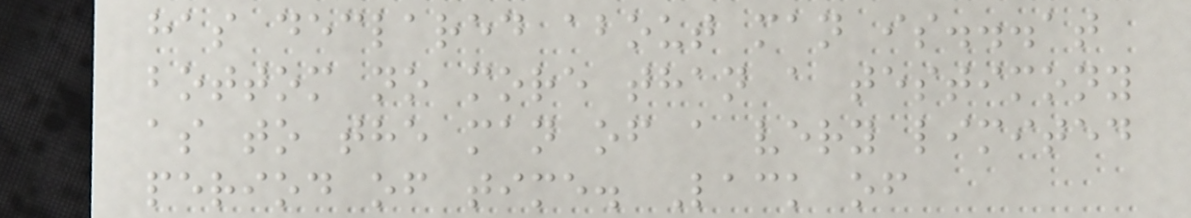has declared about man is...at
bottom no more than a testimony
as to the man of a very limited
period of time. Lack of
